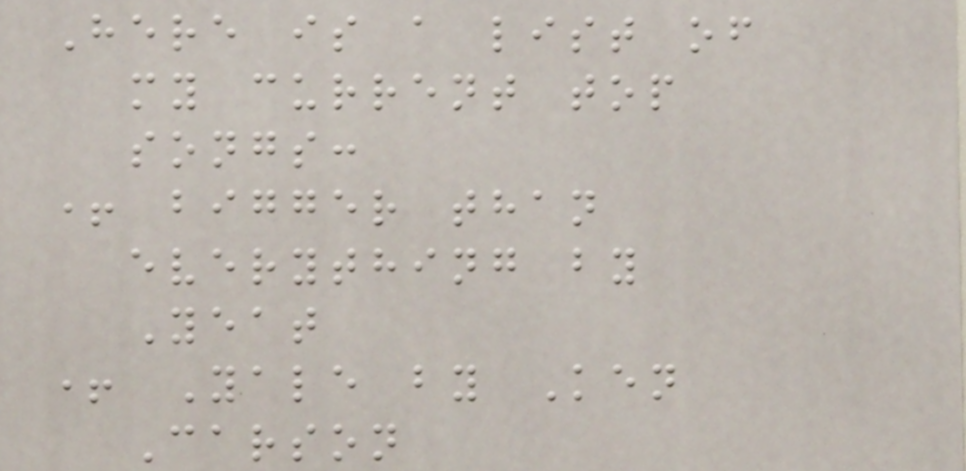Here is a list of
my current top
songs:
+ bigger than
everything by
Yeat
+ Yale by Ken
Carson
